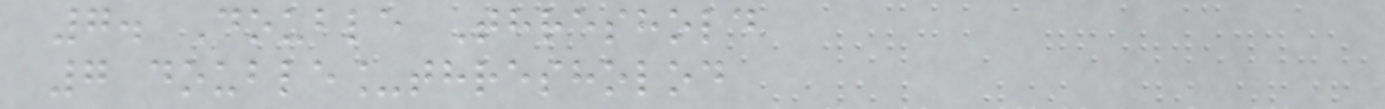7. Double Threshold
7 double_thresholod
